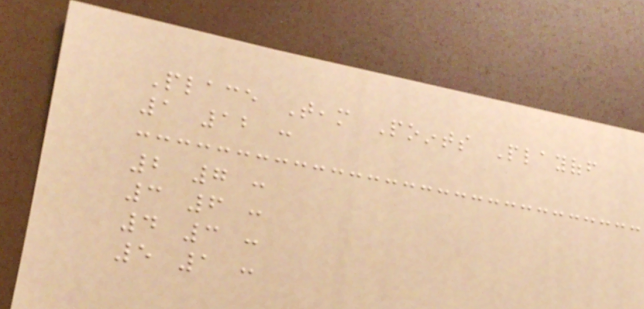Place Team Points Playoff
1 12 :
2 7 :
3 6 :
4 3 :
5 1 :
